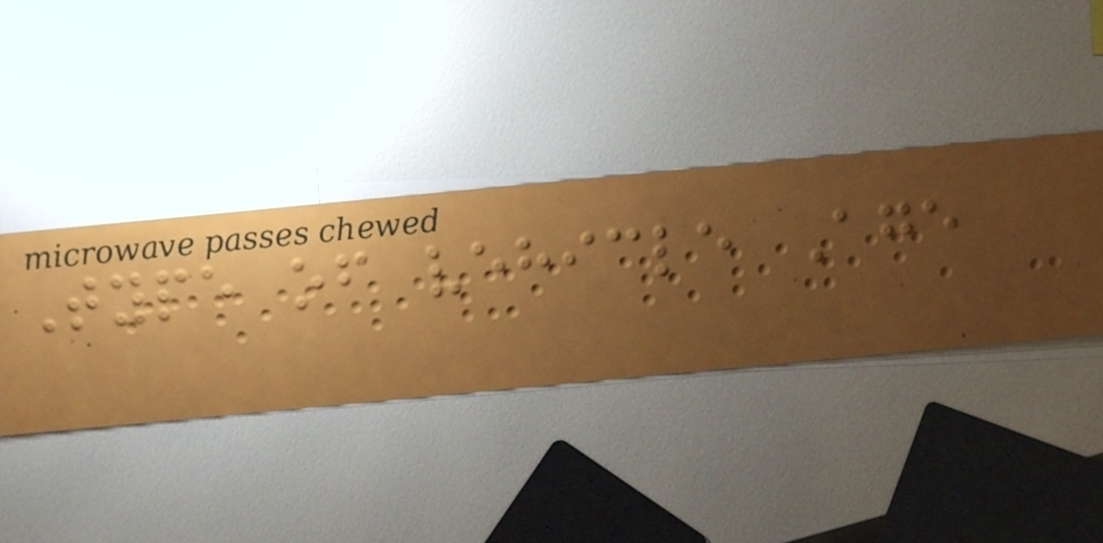Type of vehicle Age
